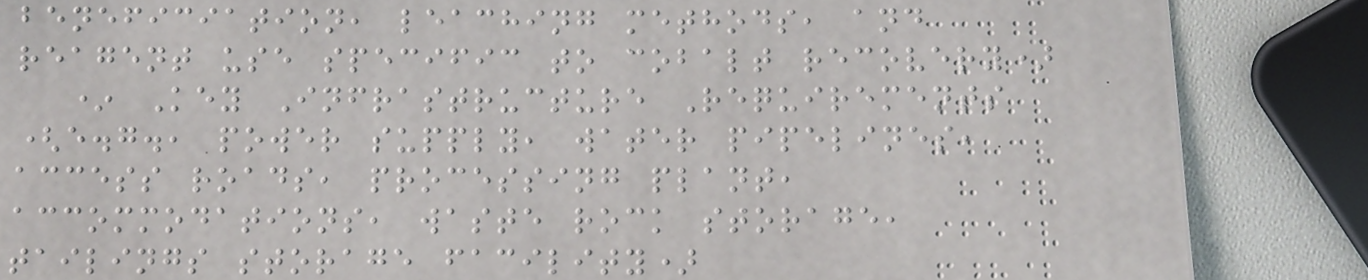beneficiation, leaching methods, and
reagent use specific to cobalt recovery)
* Key Infrastructure Requirements
(e.g., power supply, water pipelines,
access roads, processing plant,
accommodations, waste rock storage,
tailings storage facility)
